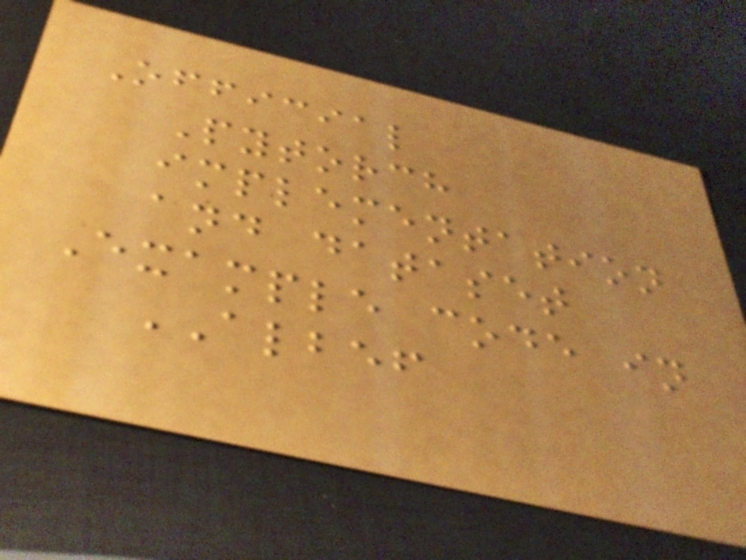Official
Pytorch
implementation
and dataset
Example code in
ALBEF
